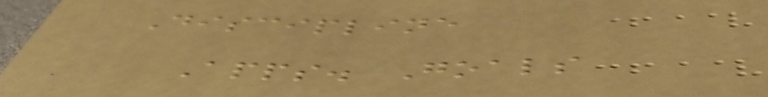Discipline
Apps. Goals
